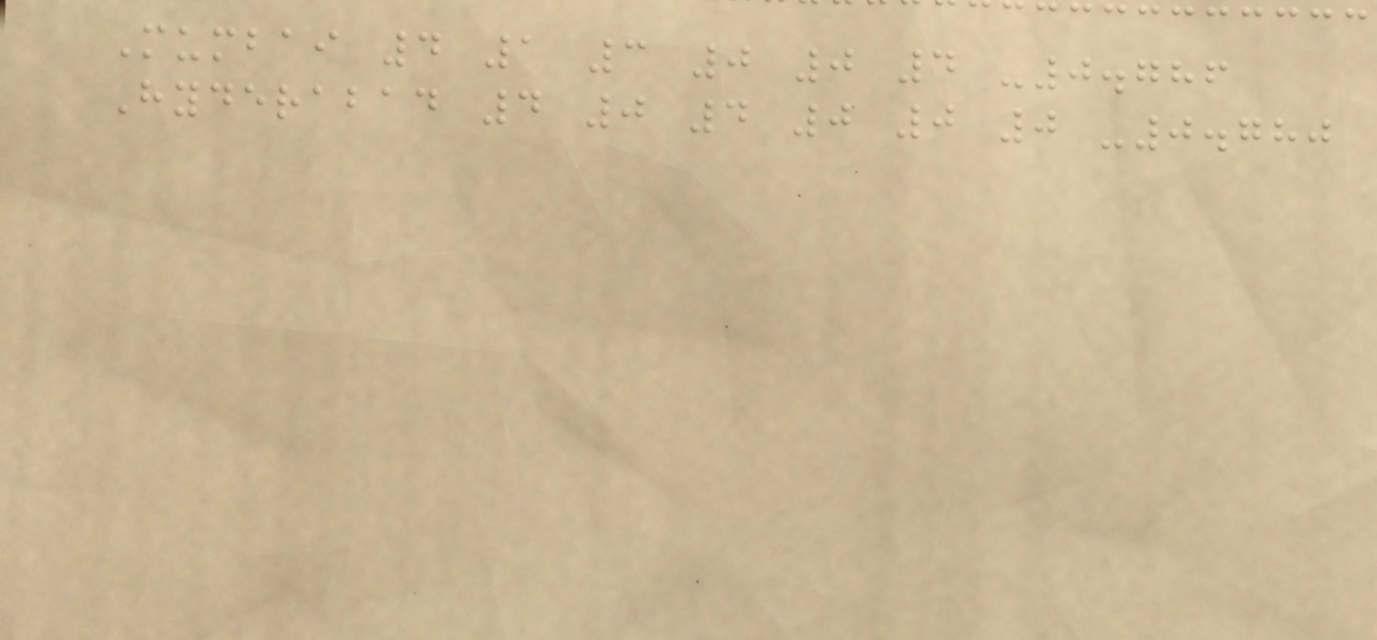Mumbai 4 1 3 0 0 4 -0.786
Hyderabad 4 0 4 0 0 0 -0.780
